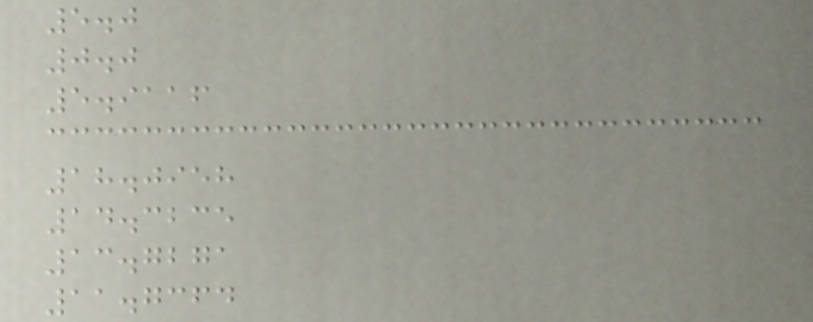5.0
0.0
5.9116
18.0958
14.3235
13.7271
11.7364
